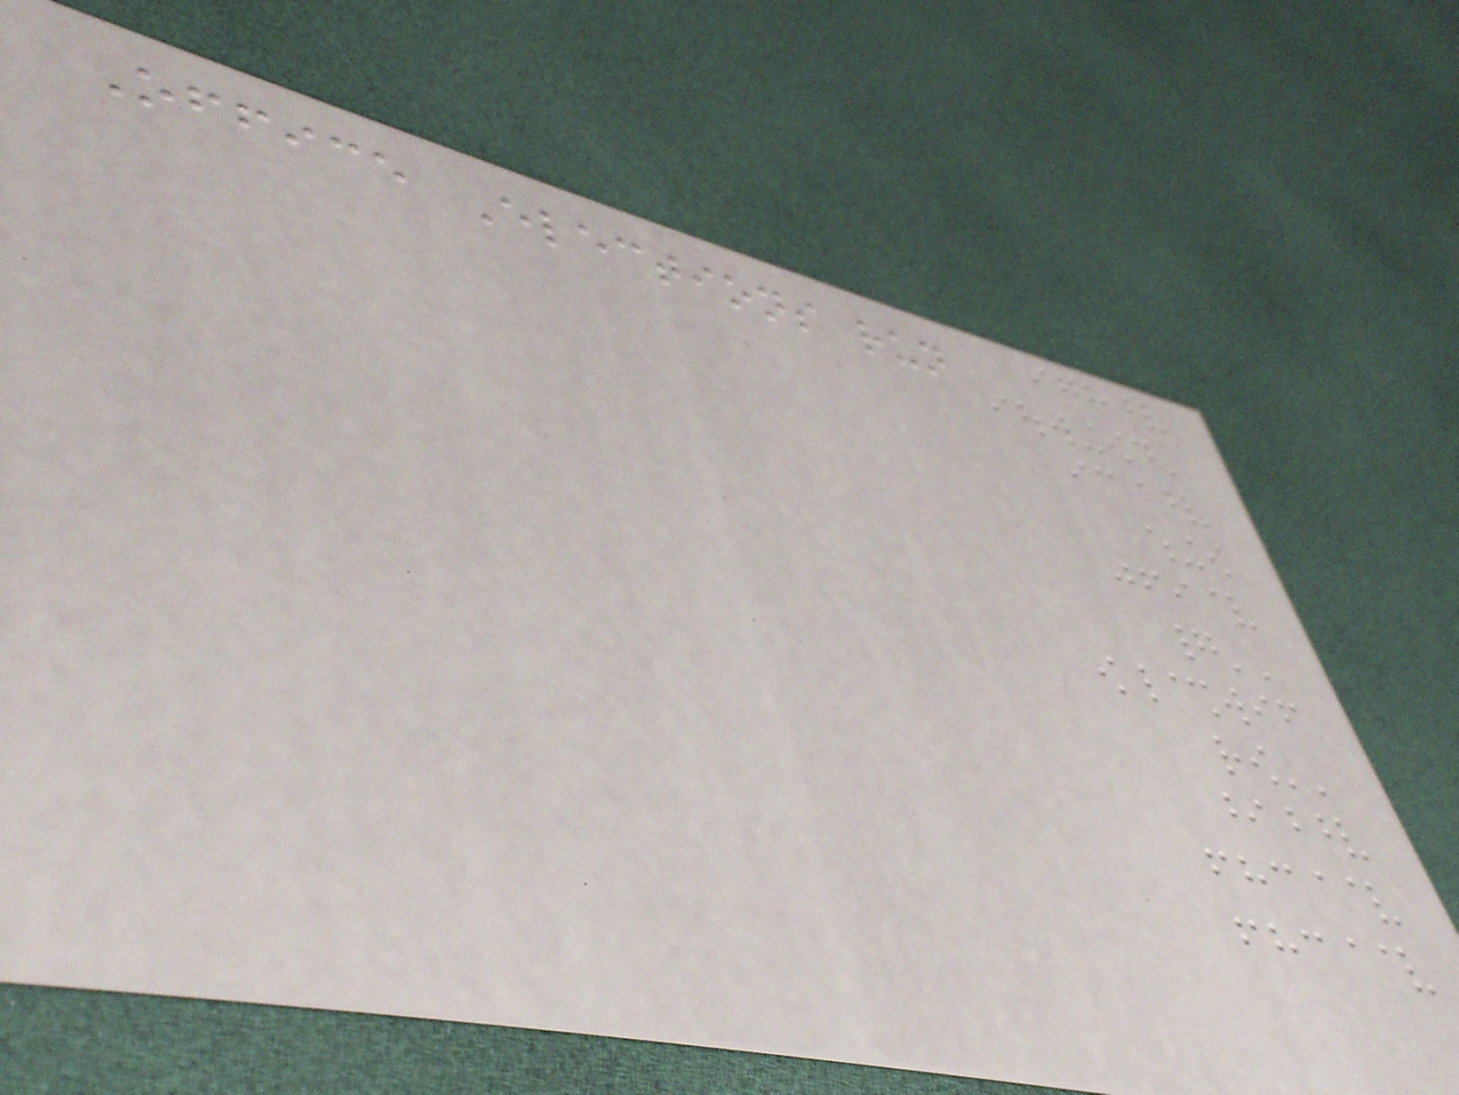Office Elections run
